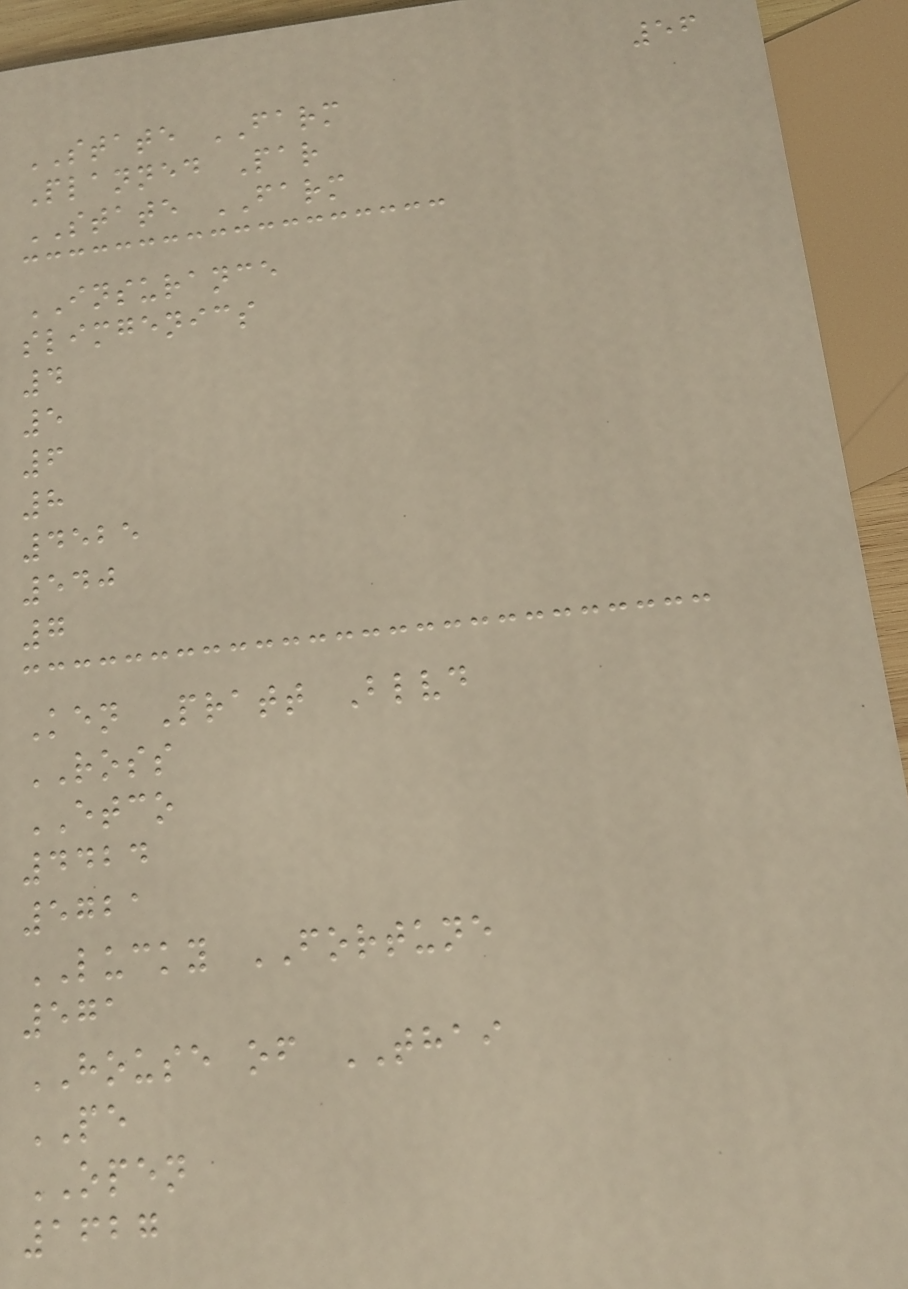56
STATE FARM
Planned Par
STATE FARM
INSURANCE
slimgenics
4
5
6
8
4525
540
7
Ken Pratt Blvd
ROSS
ETCO
4424
5721
LUCKY FORTUNE
571
HOUSE of THAI
PE
OPEN
1627
